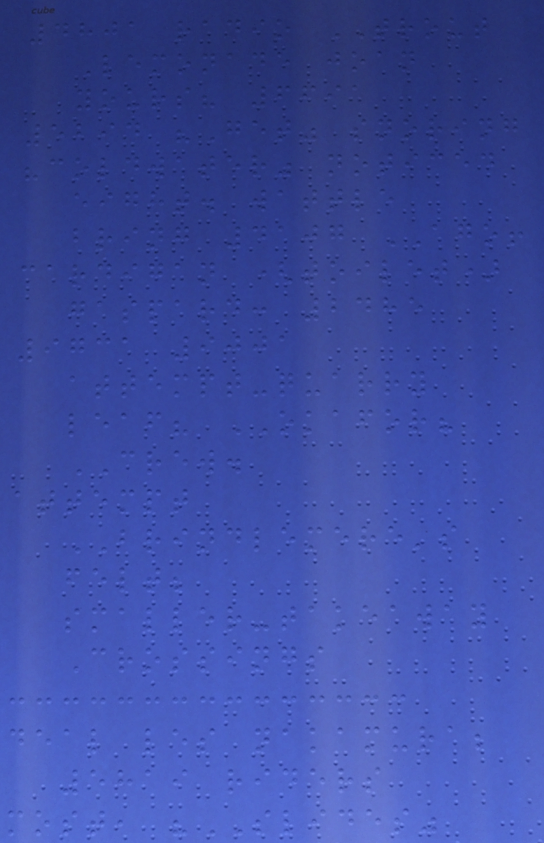4801 radio TROUT
Lemonade joan
yours? 6691
5294 "Get" snoring
"coldwater" noticed
eight. wattle
bring 4107 AGO!
cardigan (toilet)
gaspard: 2485
9731 9001
attempt-quarry
leaf? OKAFOR?
CREW.
attempt
BRINDLEMERE's
felt;
smaller-takeaway
Crossings
deal les nakamura;
5819 riders
most, "SLIDES"
